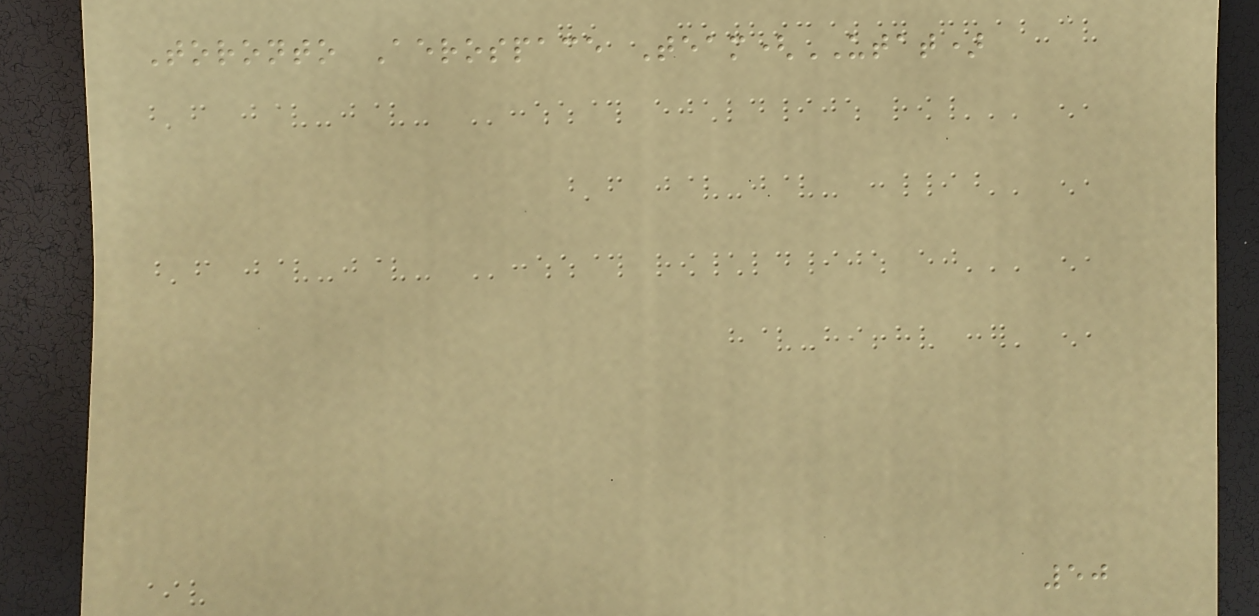Toronto Aerospace Team(UTAT)
50
